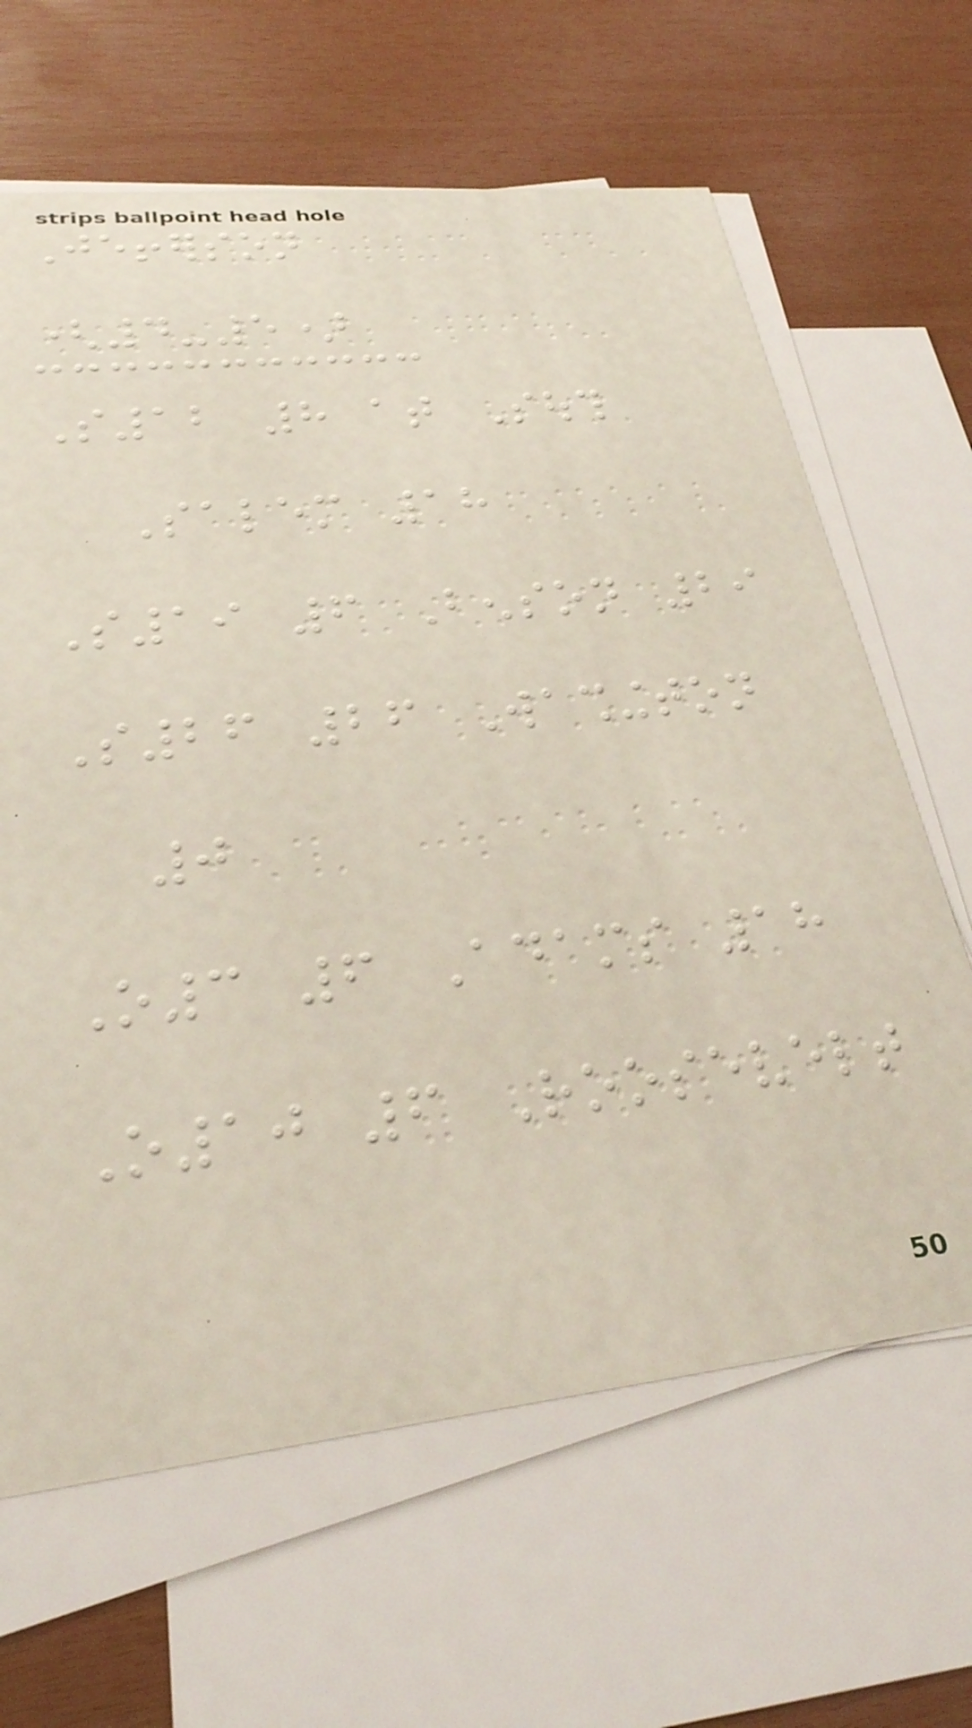Jefferson
(4-5)
S12 8 at South
Salem 18
S19 6 Benson 29
S26 26 Washington
0
O3 6 Adams 18
O10 6 Roosevelt
